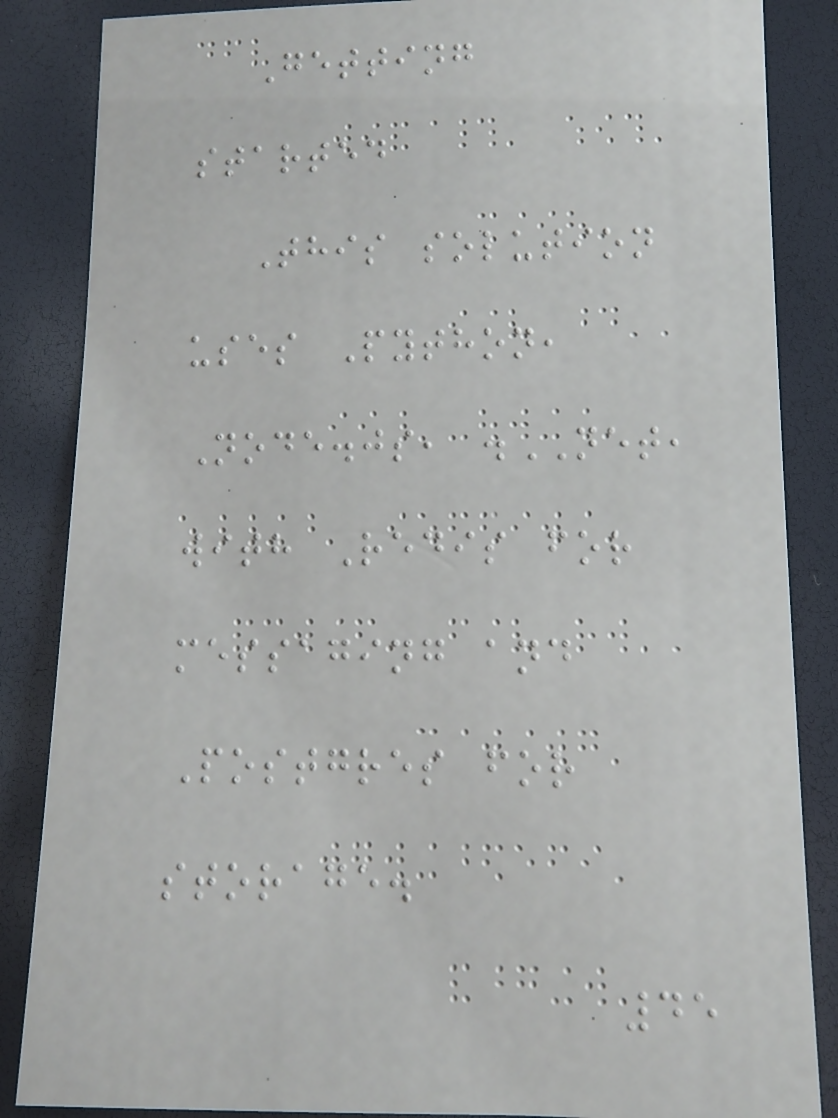Getting
started
This solution
uses Python,
Node.js, .NET,
with Redis for
messaging and
Postgres for
storage.
45
